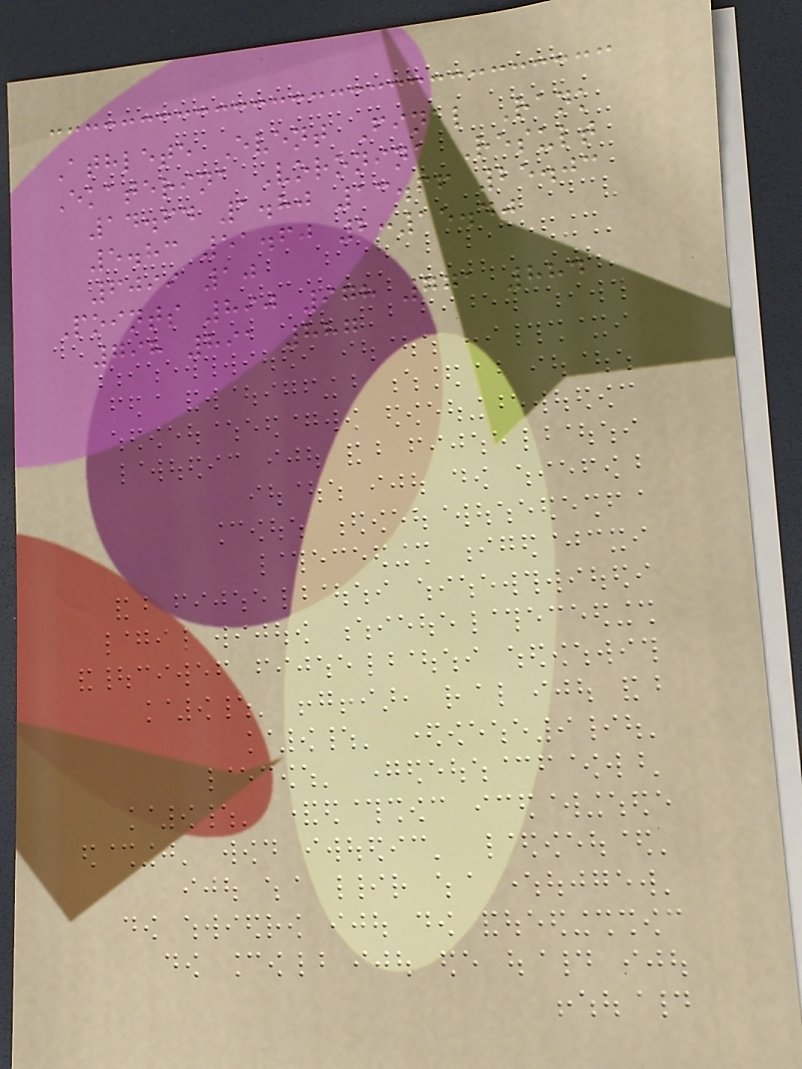Athlete Event Final Rank
Ekaterina Voronina Result
14.64 1.80 13.66 25.03
5.83 51.60 2:15.40
6099 10
Points 890 978 771 884
798 891 887
